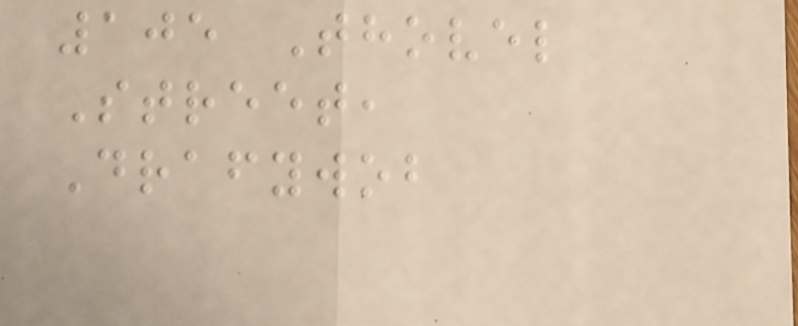105 Thovel
Street,
Drafywob
